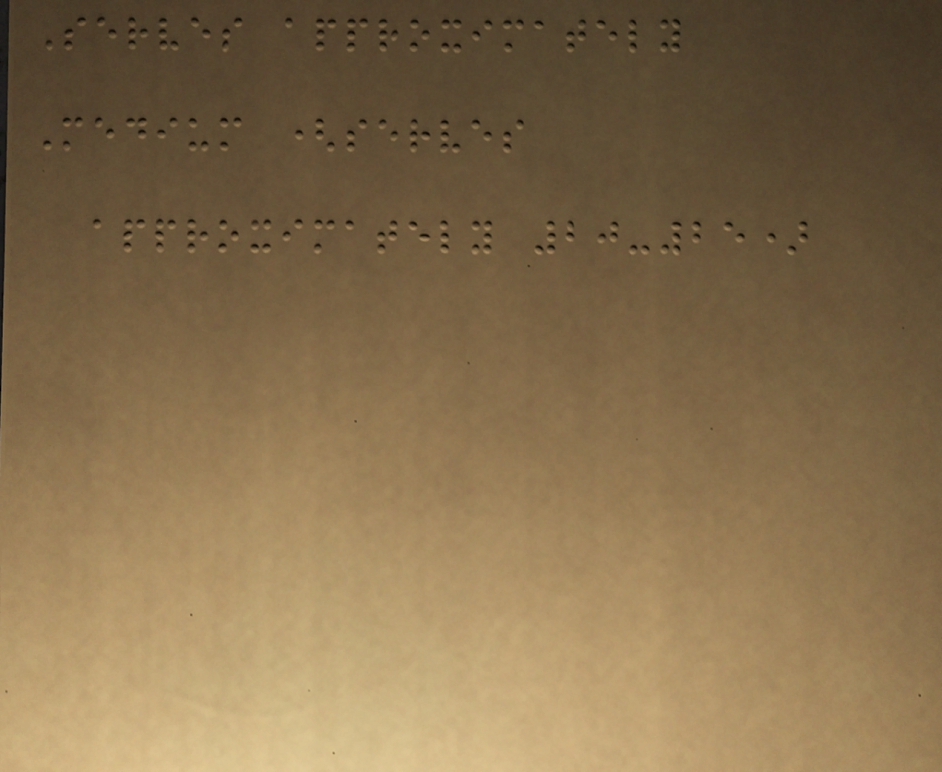Serves approximately
Medium (serves
approximately 20-25)
